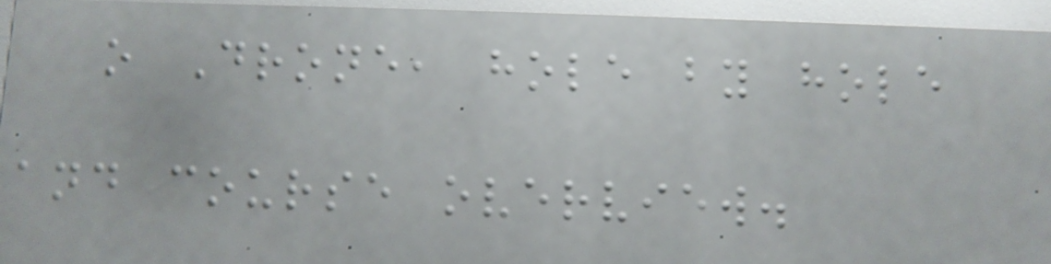o Drone, hole by hole
and course overview.
